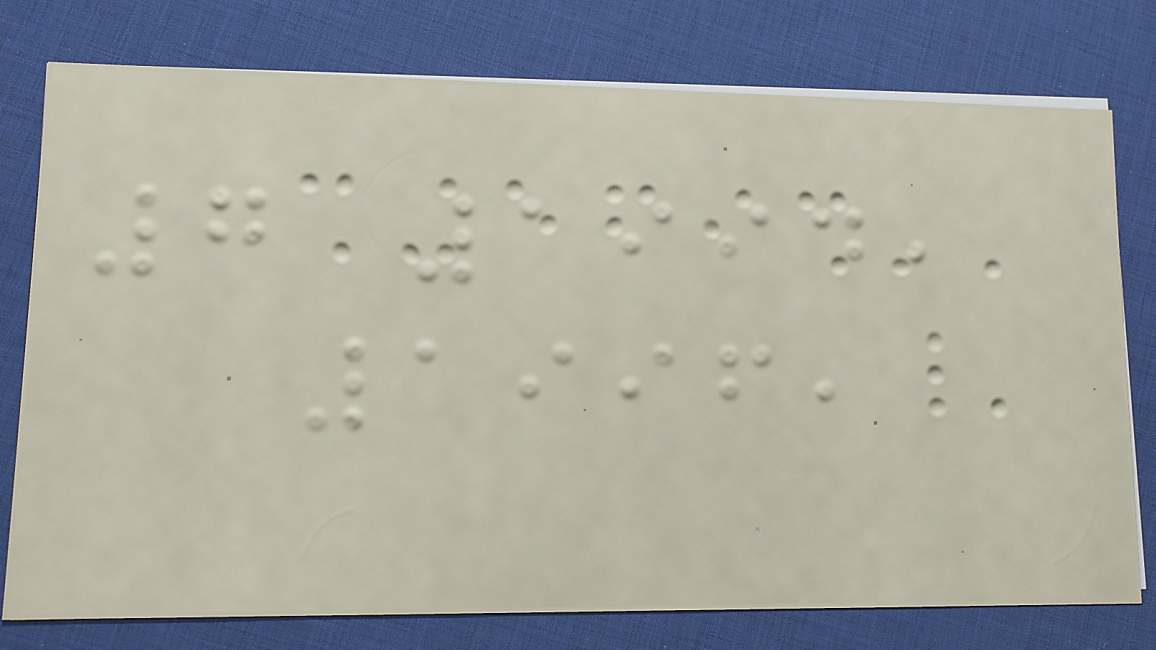7 1994,
1996,
